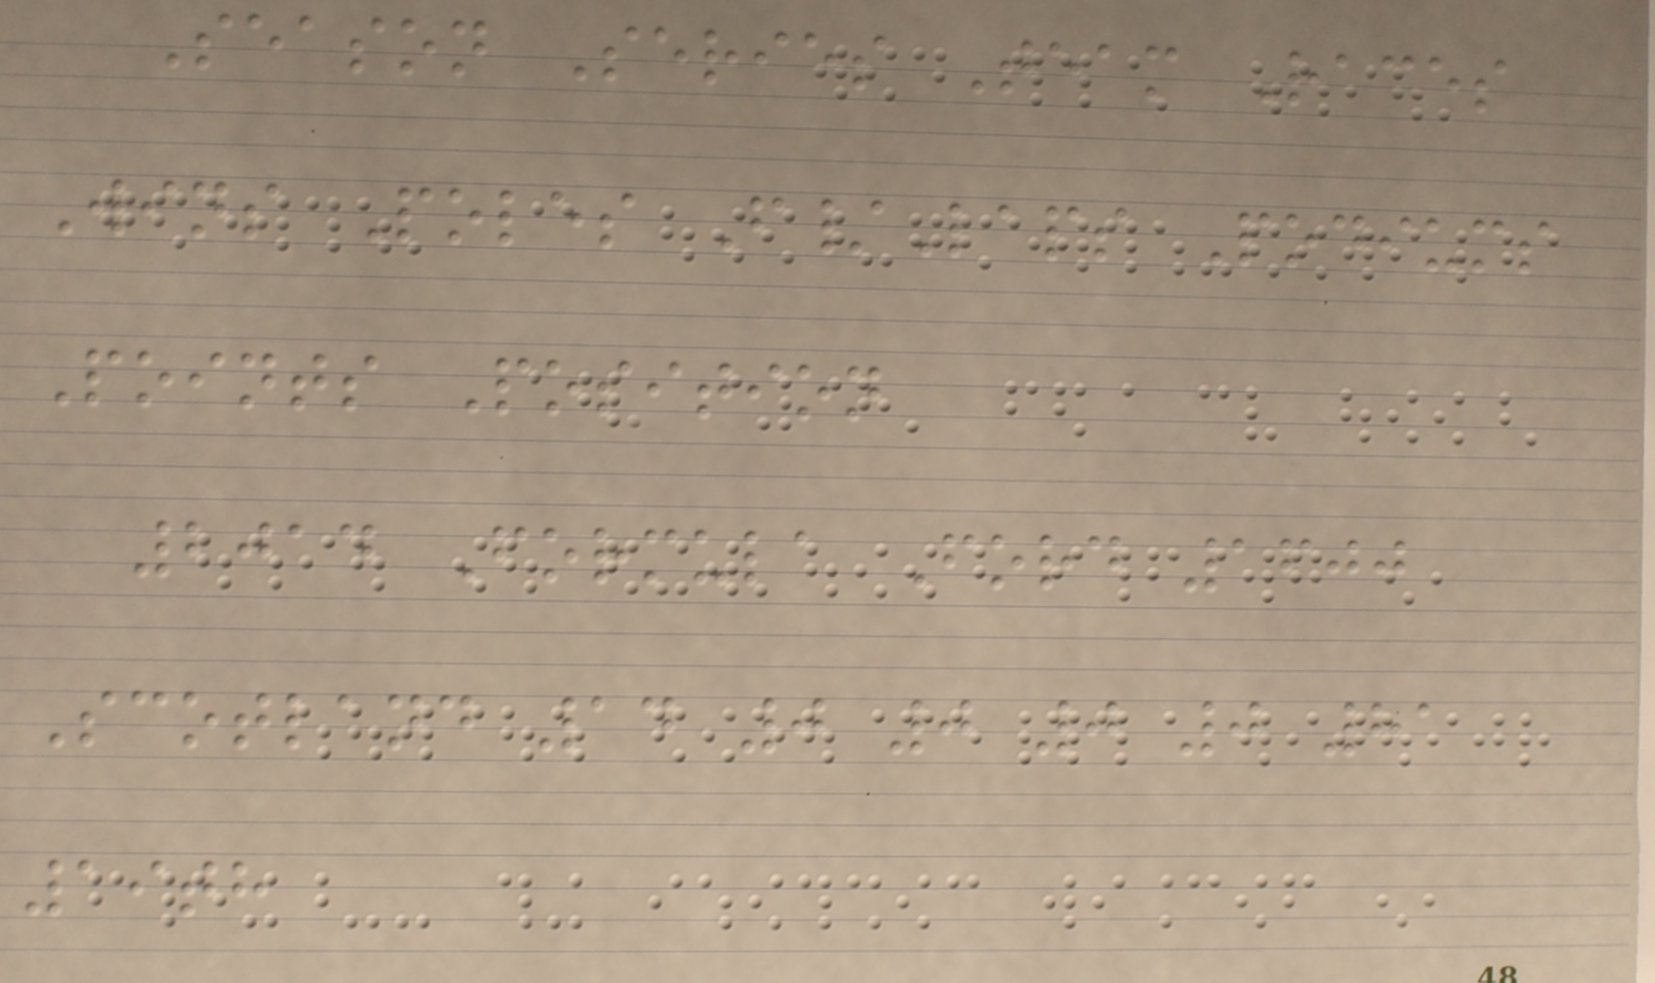Season Series Team Races
Wins Poles F/Laps Podiums
Points Position
2014 Formula Ford 1600
Scotland 14 0 0 0 0 81
19th
